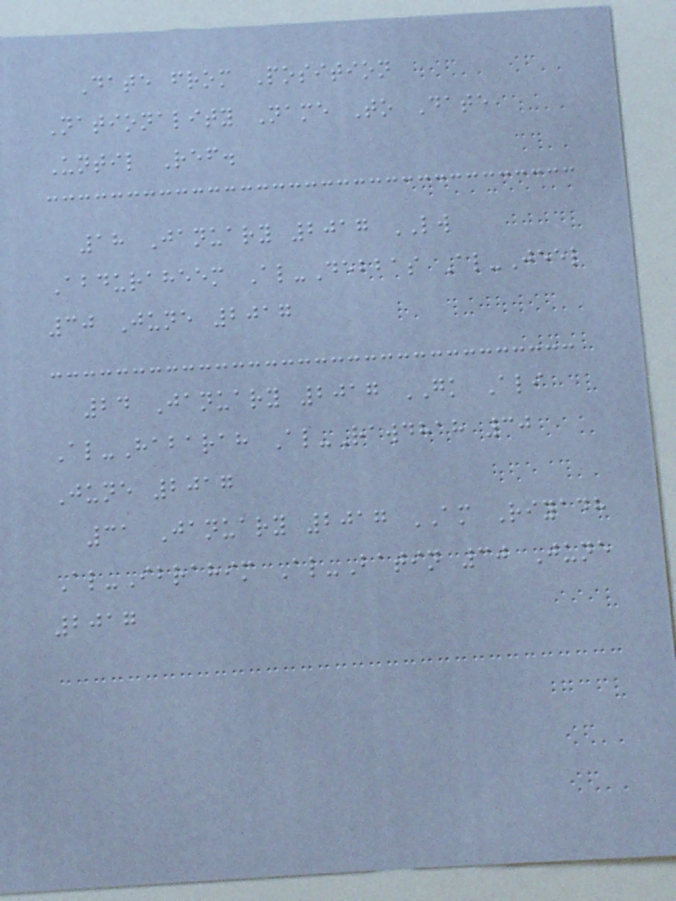Date from Position
Nationality Name To Date
Until Ref.
18 January 2017 LW
Abduraheem Al-Debbas Al-Jeel
30 June 2017
24 January 2017 GK Ali
Al-Habarah Al-Rawdhah 30
June 2017
31 January 2017 AM Riyadh
Al-Ibrahim Al-Batin 30 June
2017
